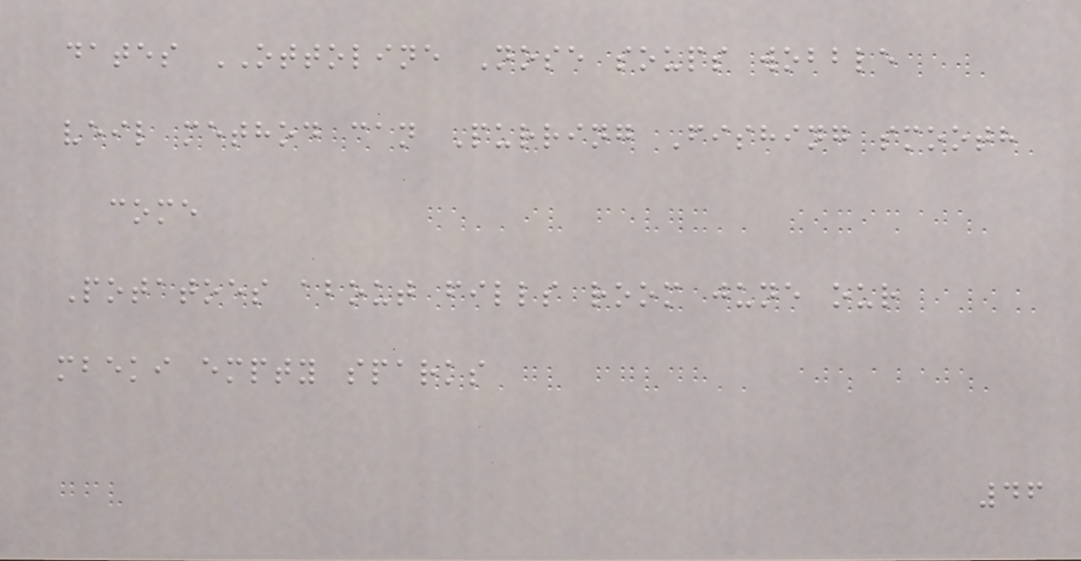dates OTTOLINE Nose soups wobble
veil method can Purring Fishing smooth
come
Potatoes about fills room june our
mbeki empty sparks
46
